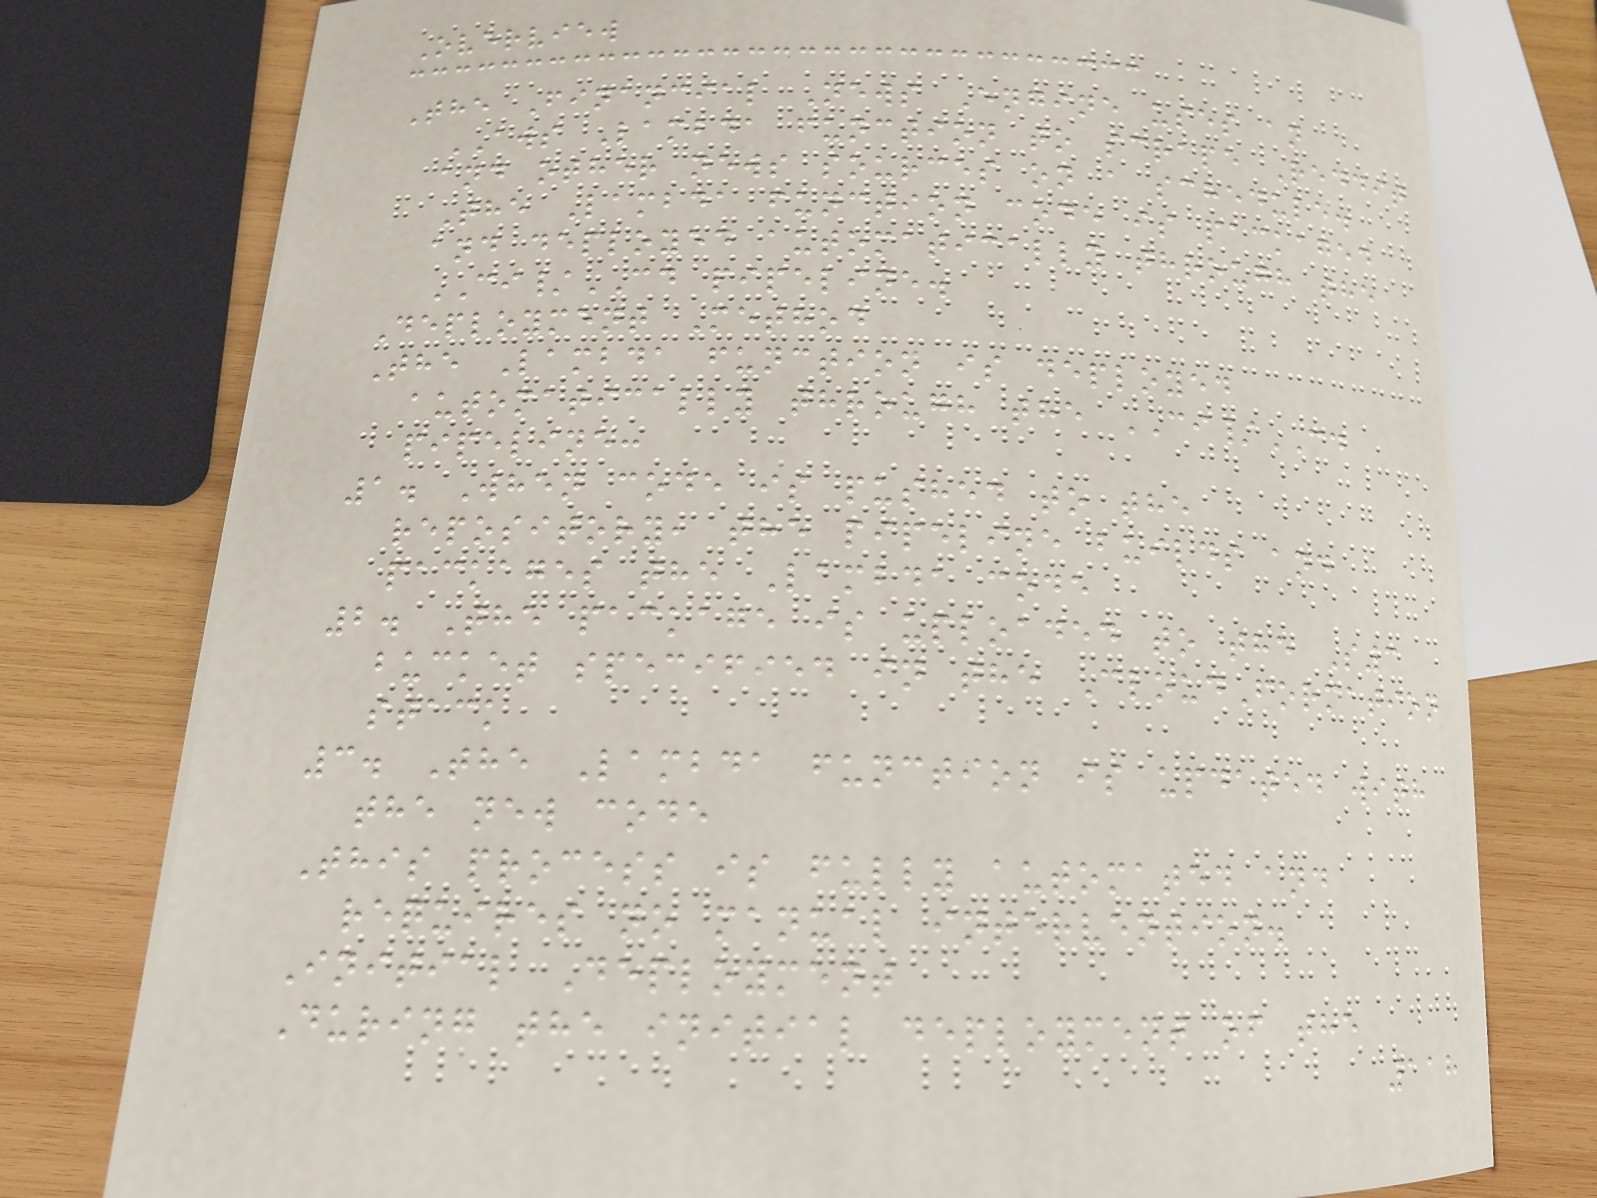Overview
The Financial News Engine uses an
AWS Lambda function to scrape Reddit
and other news sources on a schedule.
The Lambda function code is packaged
and deployed automatically through the
CI/CD pipeline.
Deployment Method
The Lambda function is deployed
automatically through the CI/CD
pipeline:
1. When code is pushed to the
repository, the pipeline builds and
packages the Lambda code
2. The package is uploaded to the S3
bucket specified in the CloudFormation
stack
3. The Lambda function is updated with
the new code
This process is fully automated and
requires no manual intervention.
Initial Deployment
During the initial deployment of the
118
